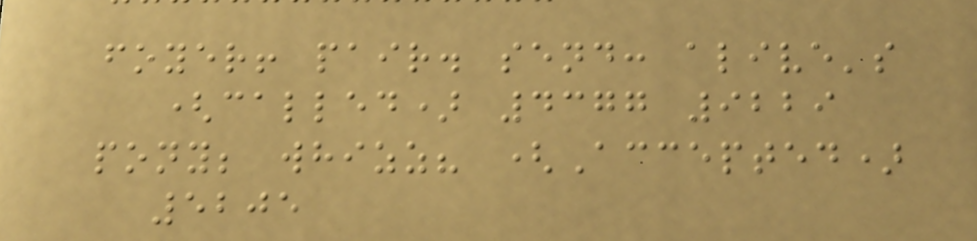foyer! pair. send: alive's
(called) 4377 9229
pony; whizz? (Accepted)
5205
